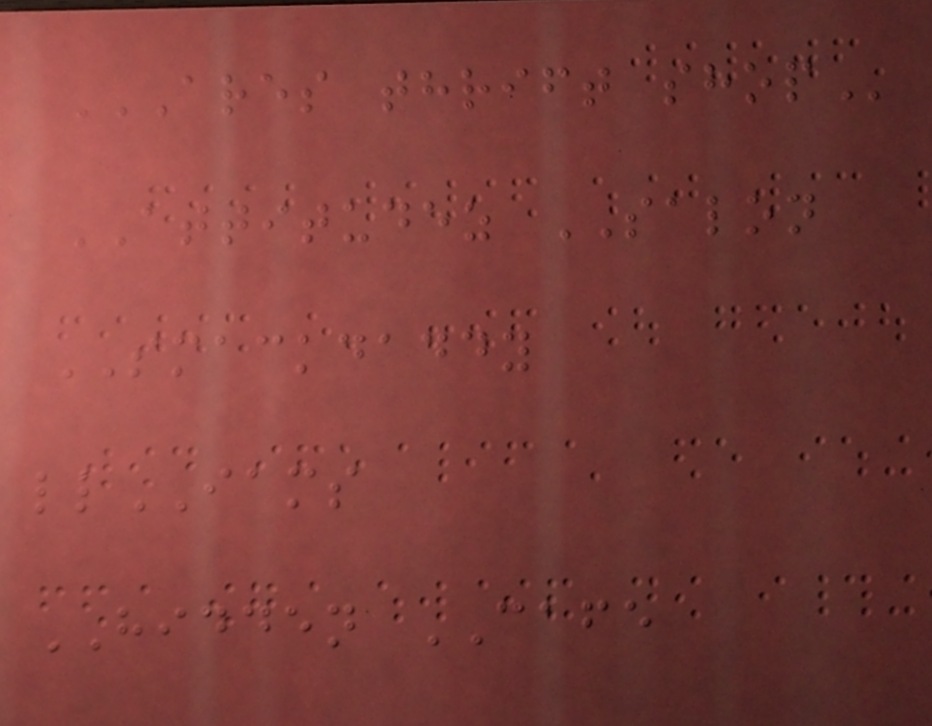ARES THRIFT SHOP
ATTITUDEZ SALON
SMACKDADDY
llIAMS
HIDDEN CAFE
